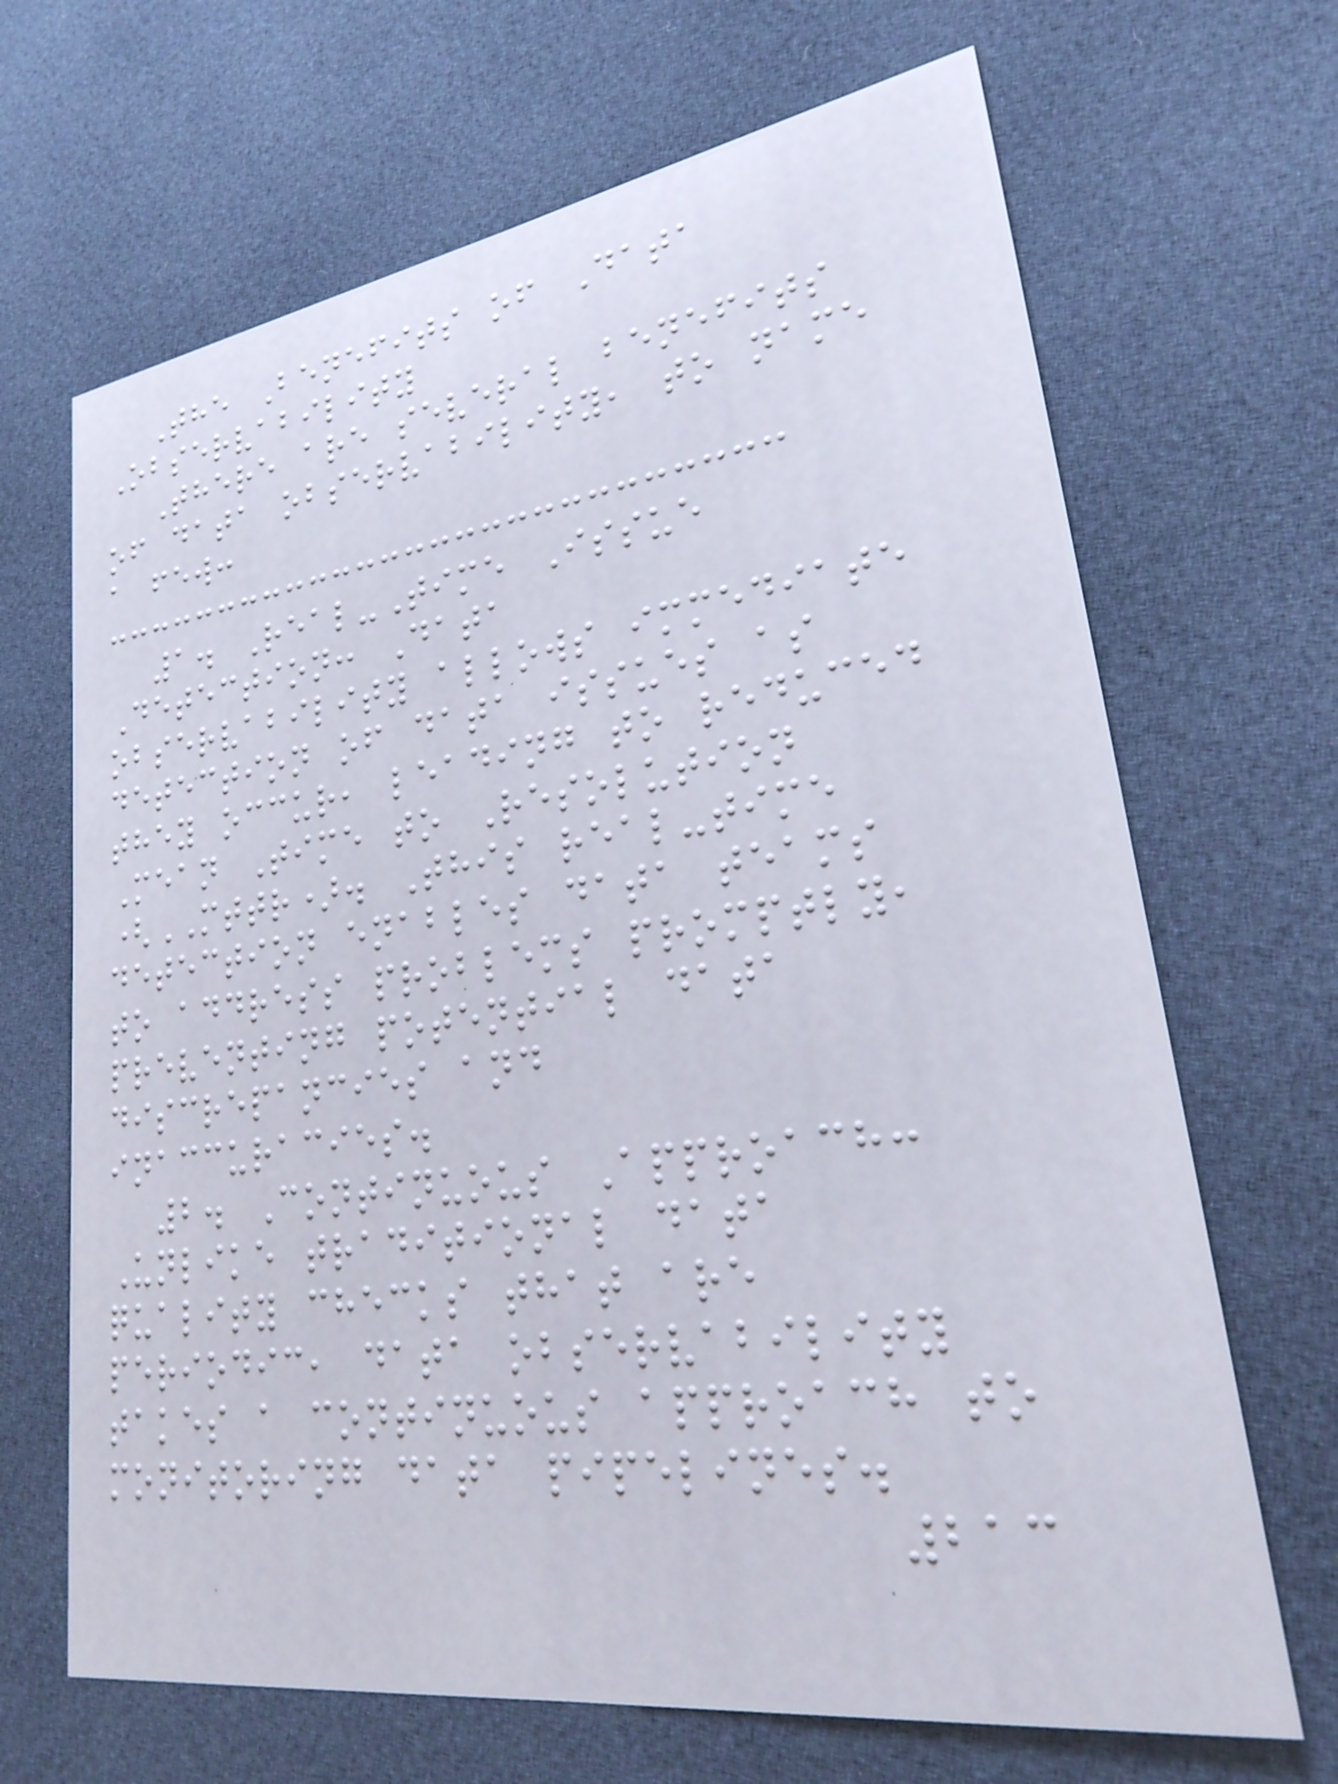The Benefits of Data
Observability
There are several benefits
of data observability, to name
a few:
1. Real-Time Issue
Detection: Data
observability allows immediate
detection of data issues as
they occur, leading to reduced
Mean Time to Resolution
(MTTR). This real-time
detection enables data teams
to address problems promptly,
preventing potential data
discrepancies and
inaccuracies.
2. Continuous Approach:
Unlike traditional data
quality checks that are
periodic, data observability
takes a continuous approach to
monitoring data pipelines.
213
